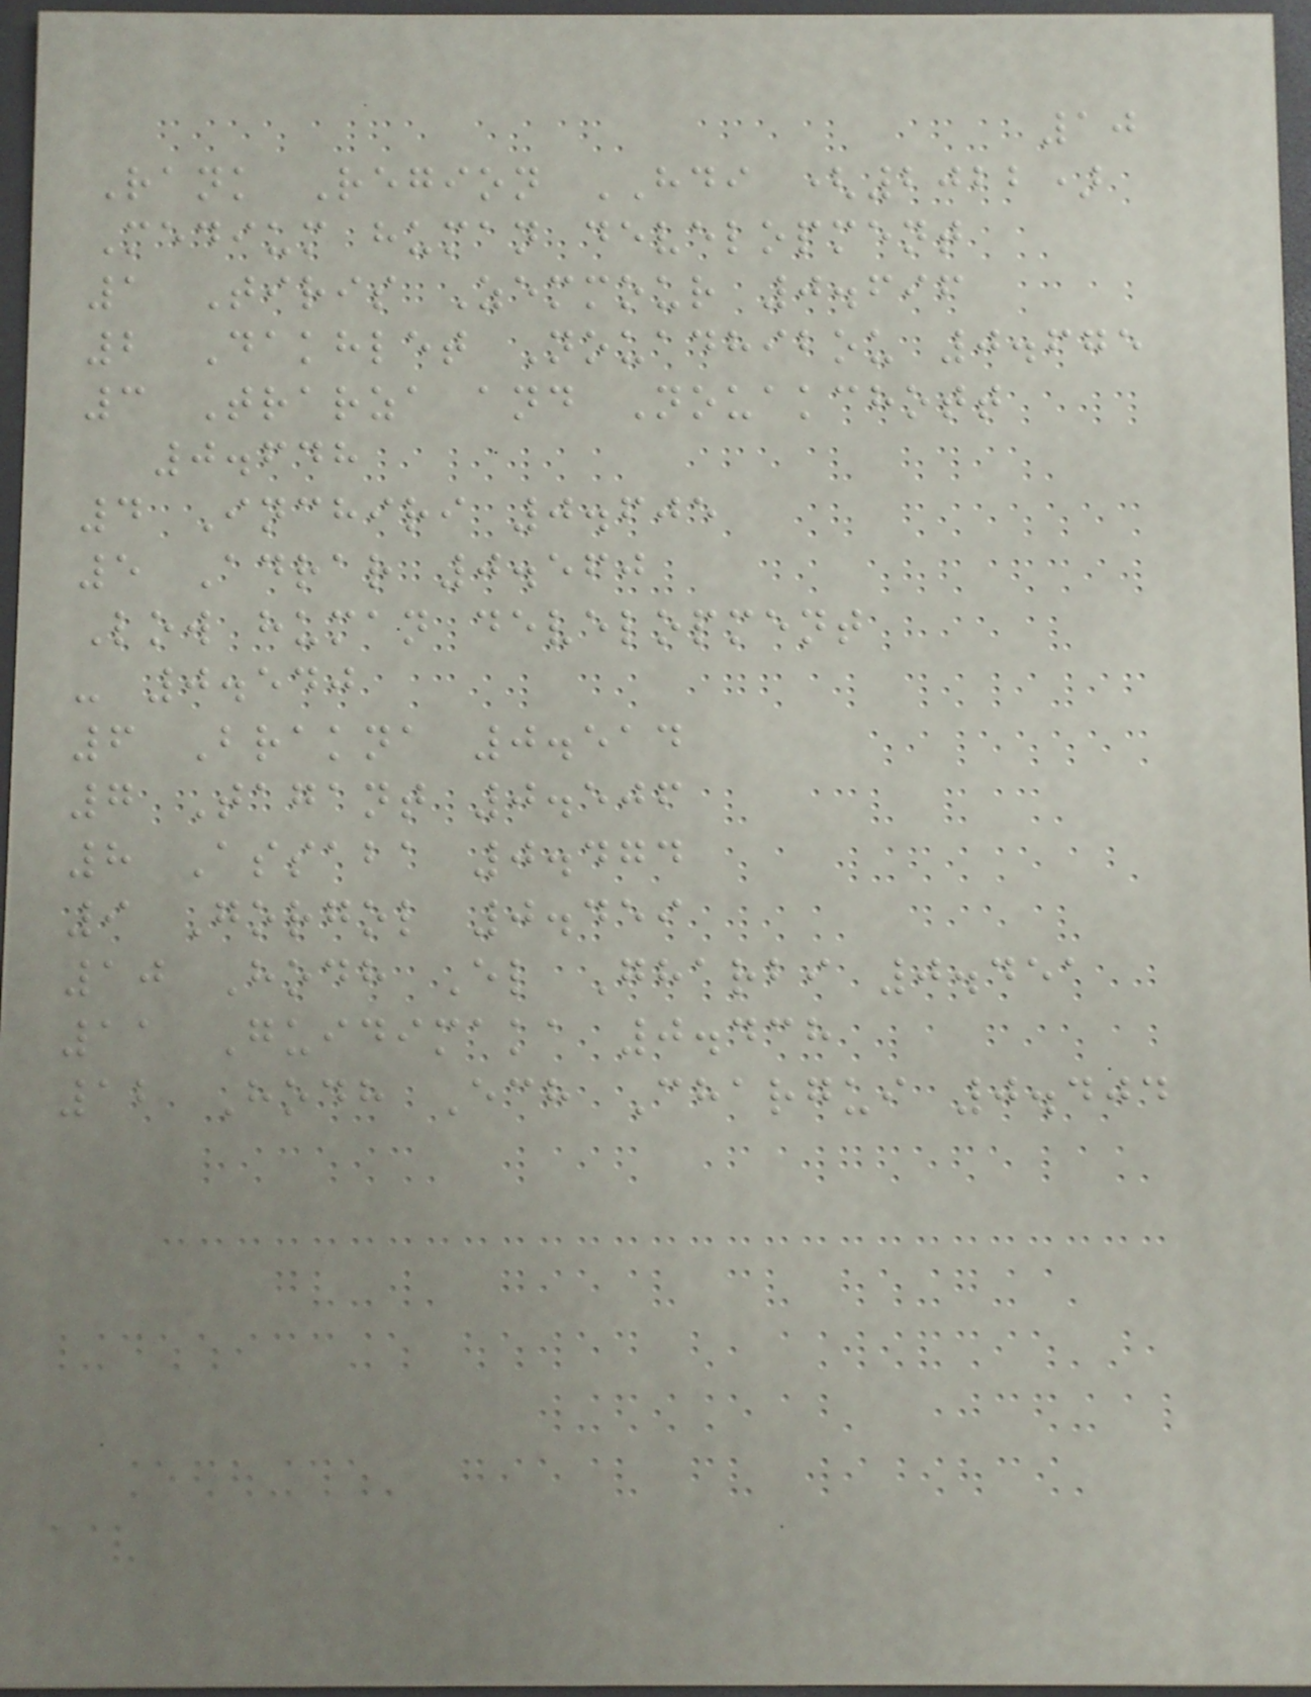10
Rank Region HDI (2022)
Medium human development
1 Tiris Zemmour 0.696
2 Dakhlet Nouadhibou 0.675
3 Trarza and Nouakchott
0.648
4 Inchiri 0.605
5 Adrar 0.560
Low human development
- 0.540
6 Brakna 0.514
7 Tagant 0.506
8 Assaba 0.474
9 Gorgol 0.459
10 Hodh El Gharbi 0.451
11 Guidimaka 0.438
12 Hodh Ech Chargui 0.404
